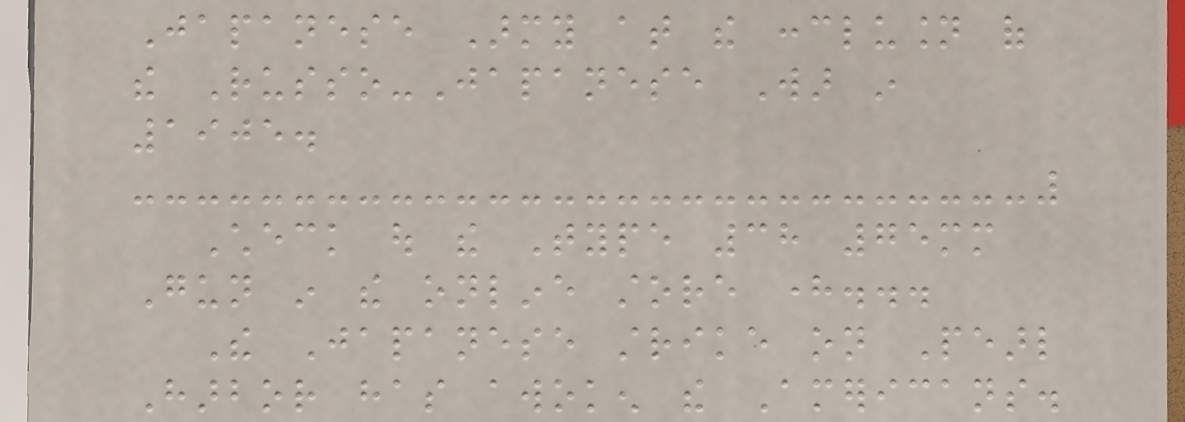Japanese Army at the conclusion of
the Russo-Japanese War in
1905.
Check out the Type 38 75mm
Gun in the online store here...
The Japanese strike on Pearl
Harbor has awoken the Americans.
